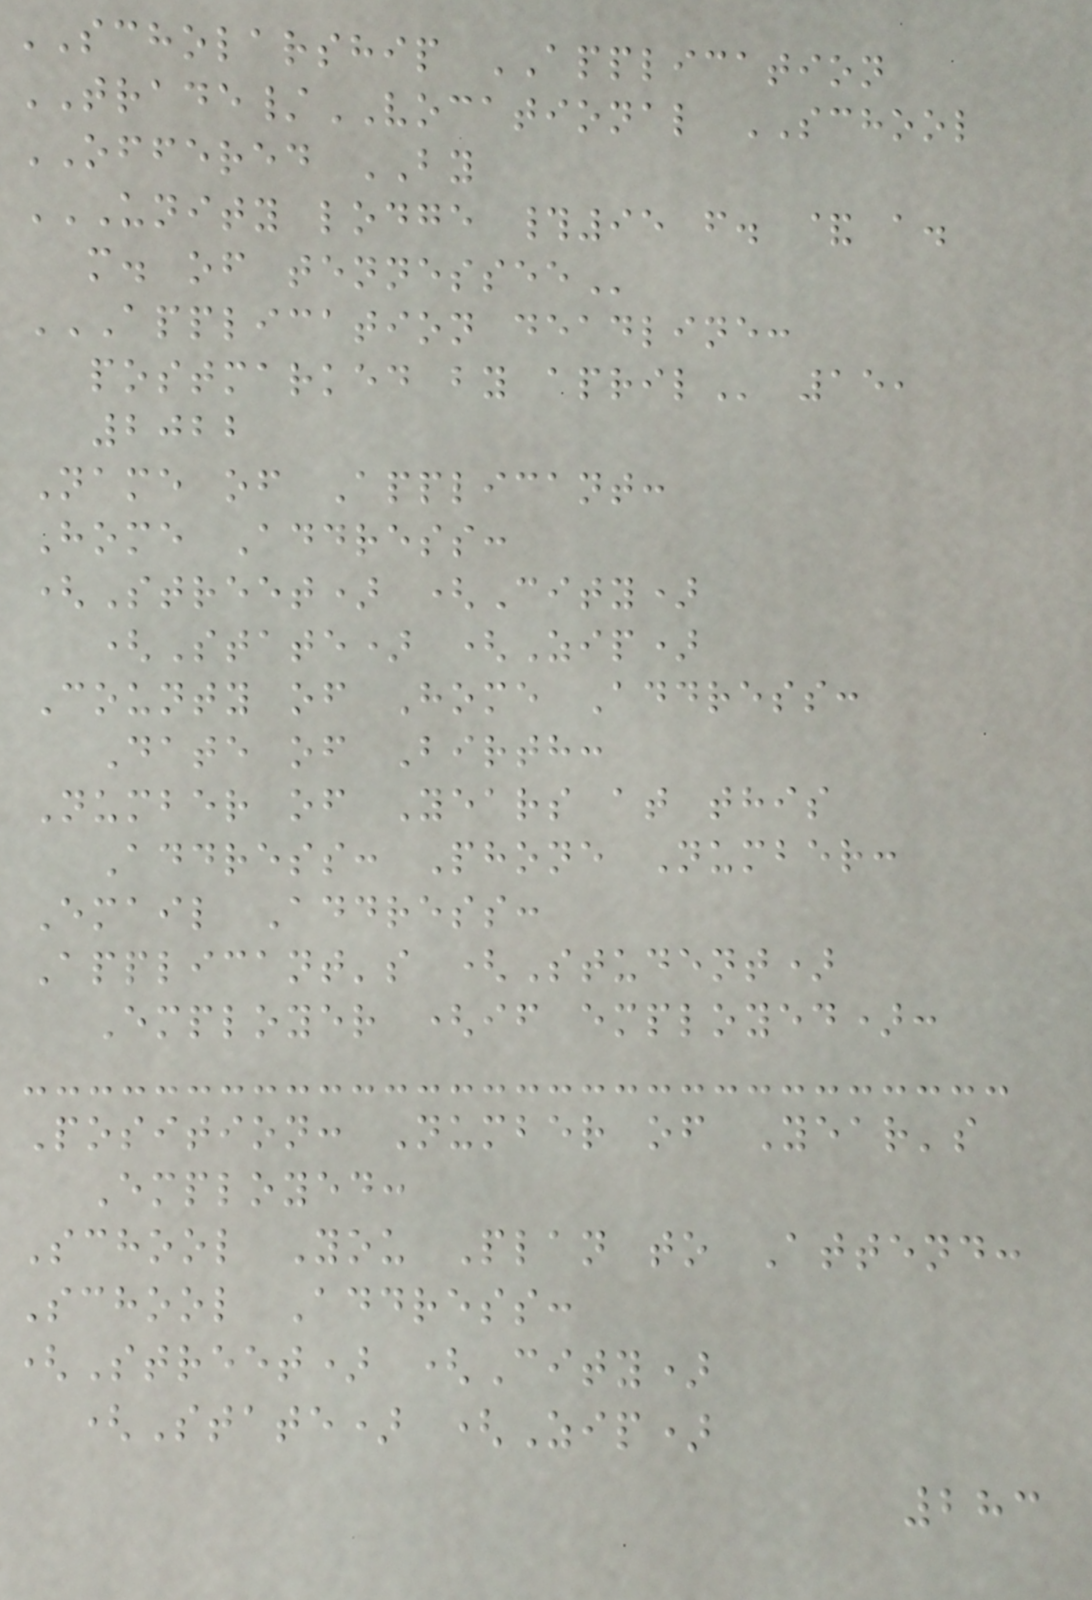SCHOLARSHIP APPLICATION
TRADE/VOCATIONAL SCHOOL
OFFERED BY
UNITY LODGE #95 F. & A.
M. OF TENNESSEE
APPLICATION DEADLINE:
POSTMARKED BY APRIL 15,
2022
Name of Applicant:
Home Address:
(Street) (City)
(State) (Zip)
County of Home Address:
Date of Birth:
Number of Years at this
Address: Phone Number:
Email Address:
Applicant's (Student)
Employer (if employed):
Position: Number of Year's
Employed:
School You Plan to Attend:
School Address:
(Street) (City)
(State) (Zip)
283
